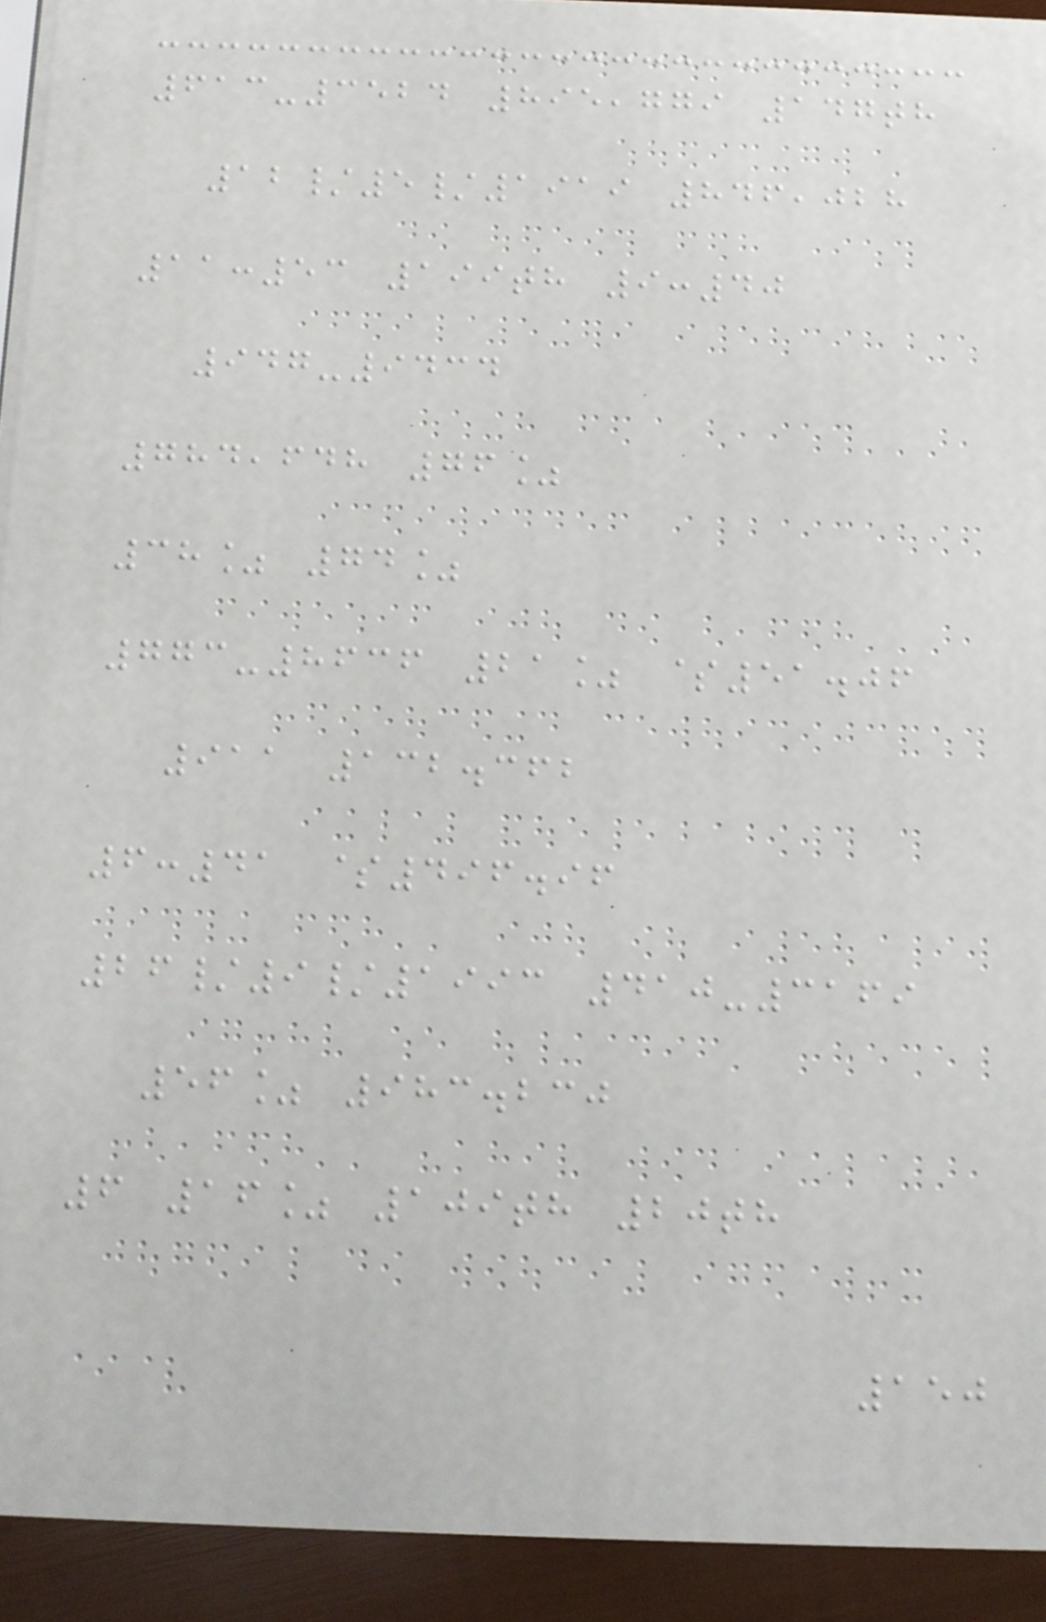613-3524 895,779 147th
12/5/1919 846,028
11:53 199th 9:40
947-9434
784,648 76%
38% 74%
773-8636 21% $51.06
911 132.362
6:41 $496.96
26/9/1993 410-3169
56% 983.230
6 16% 109th 20th
150
